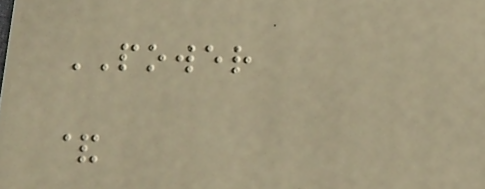POWER
&
